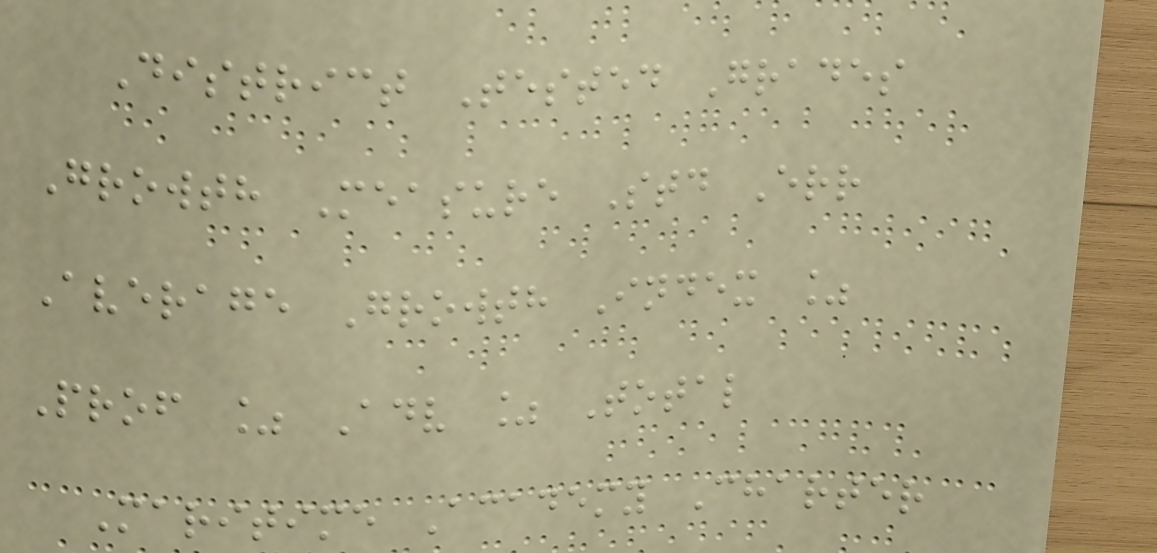District Tested Grades
Growth Measure Std Err
Average Growth Index %
Prof % Adv % Total
Maritime Academy Charter
